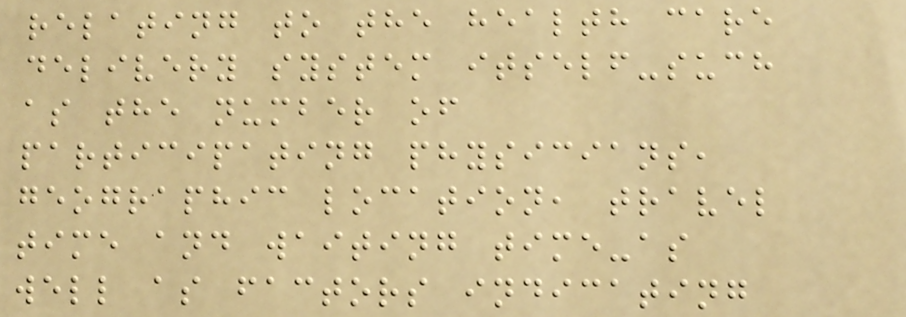relating to the health care
delivery system itself-such
as the number of
participating physicians,
geographic location, travel
time and waiting time-as
well as factors indicating
